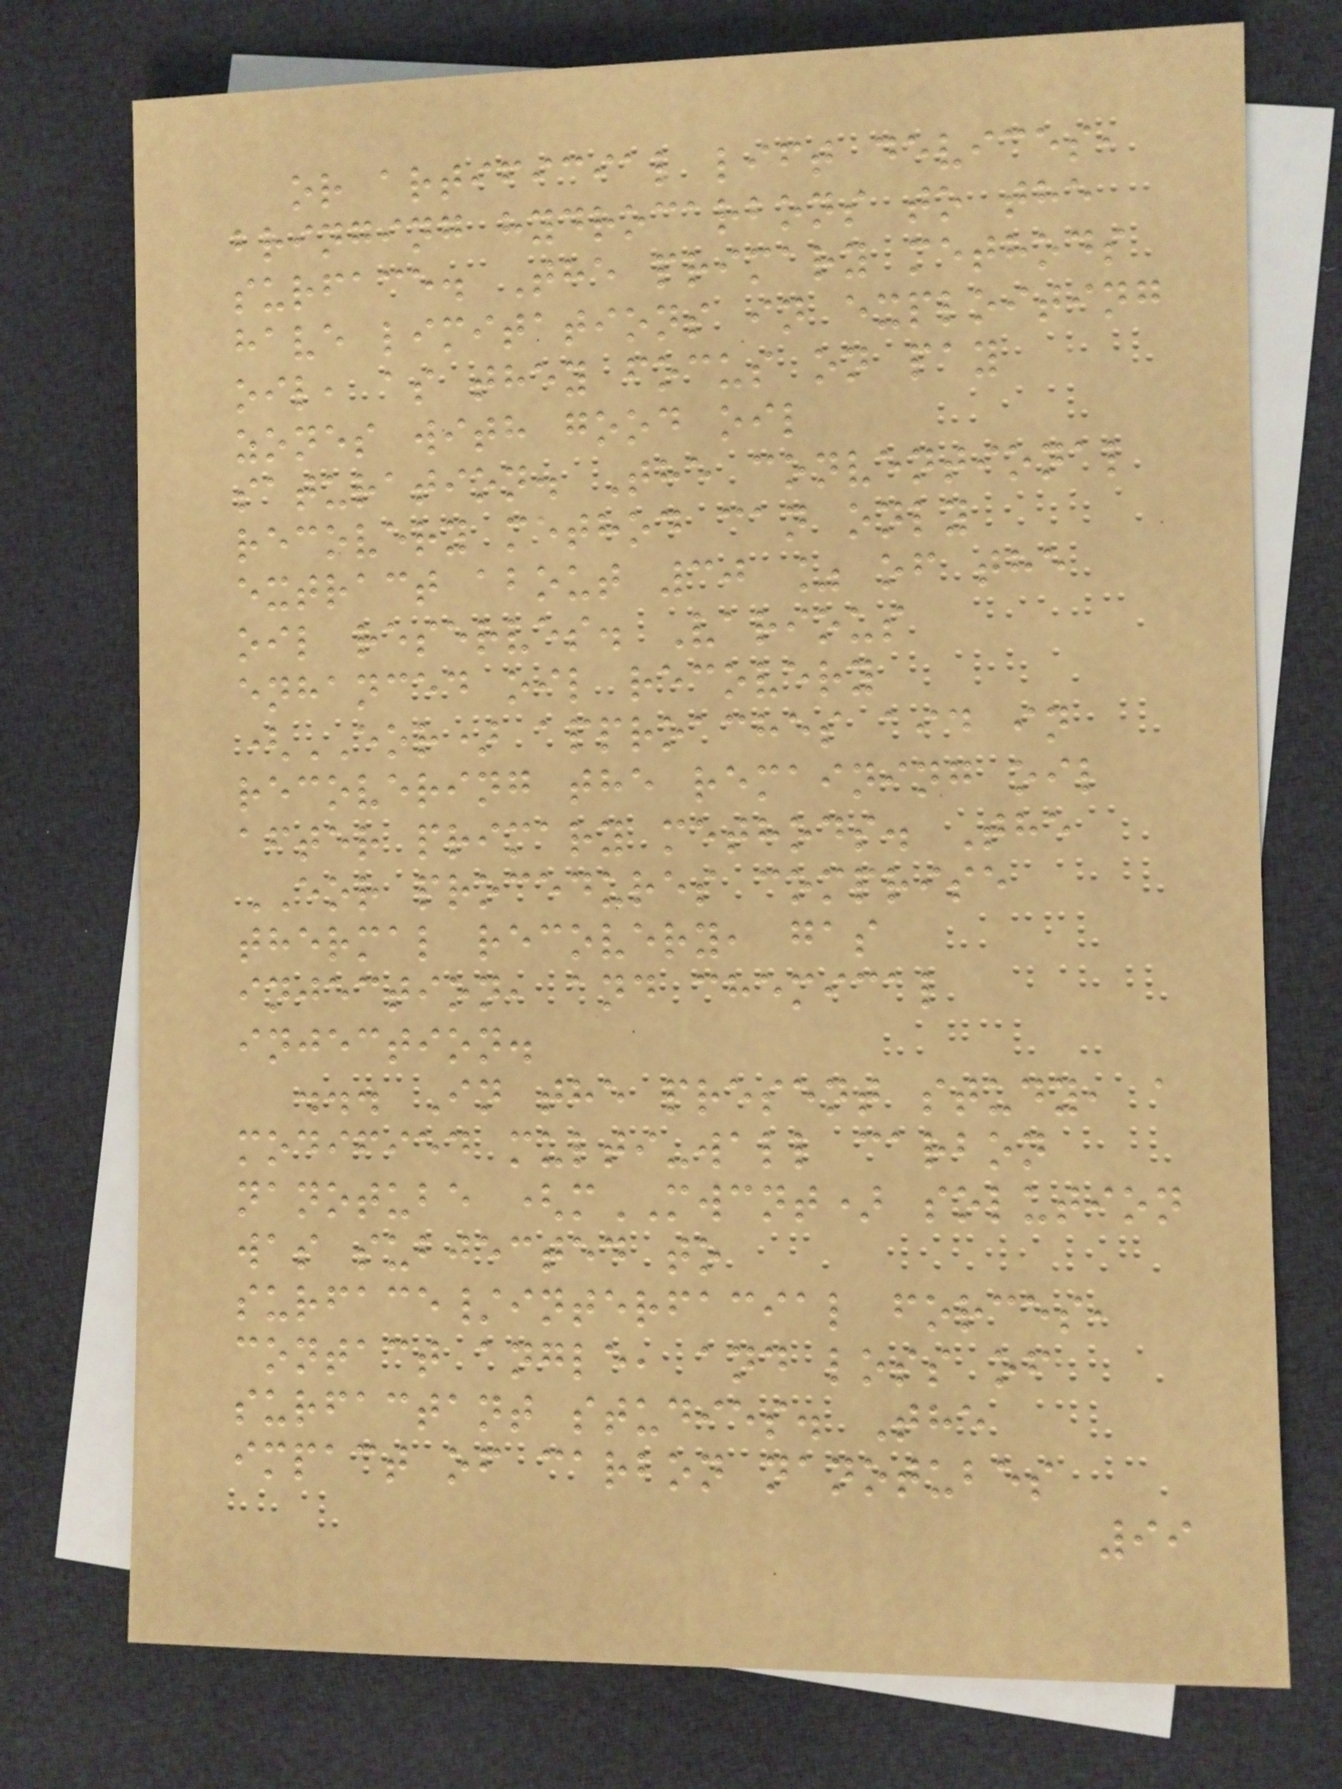or artificial lift devices,
bringing hydrocarbons to the
surface. The primary methods
have limitations in exploiting
oil, as they focus on pay
zones with good oil
saturation. The conventional
recovery method can only
extract about 30 % of the
oil reserves. Various
enhanced oil recovery
(EOR) approaches aid in
recovering the remaining oil
after primary methods. The
EOR procedures comprise
thermal recovery, gas
injection, and chemical
injection.
... In the present study, a
modified multi-wall carbon
nanotube (mMWCNT) solution
was subjected to
surface/interfacial forces,
contact angle, and loss of
surfactant studies. The
impact of carbon nanotubes
99
